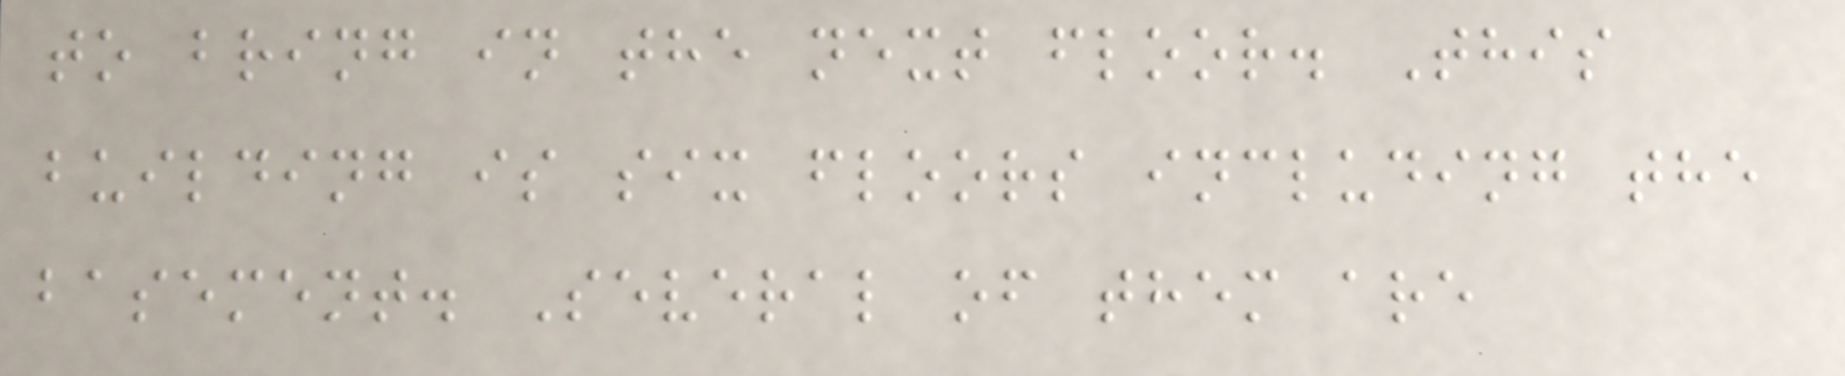to bring in the next floor. This
building is six floors including the
basement. Several of them are
